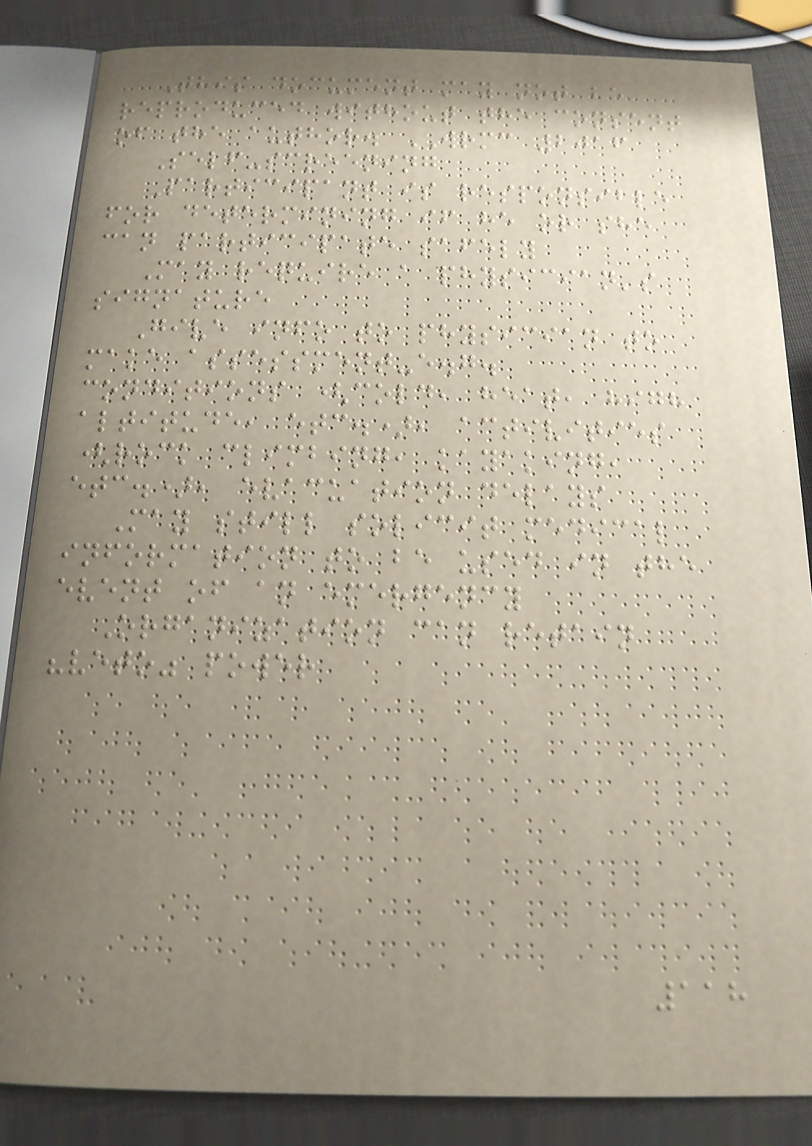This document may not be
reproduced without the consent
of the author. WRMC 2016
Self-screening
Participant is responsible
for determining if he or she
can participate safely
May require a physician's
signature
Give info to physician to
make assessment-e.g.
conditions (cold, heat, high
altitude, etc.), activities
(rock climbing, kayaking,
etc.), evacuation delays
May still solicit medical
information to be used in the
event of an emergency
Organization can retain
"veto" power
118
